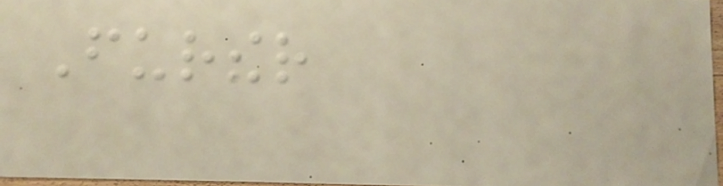Further
